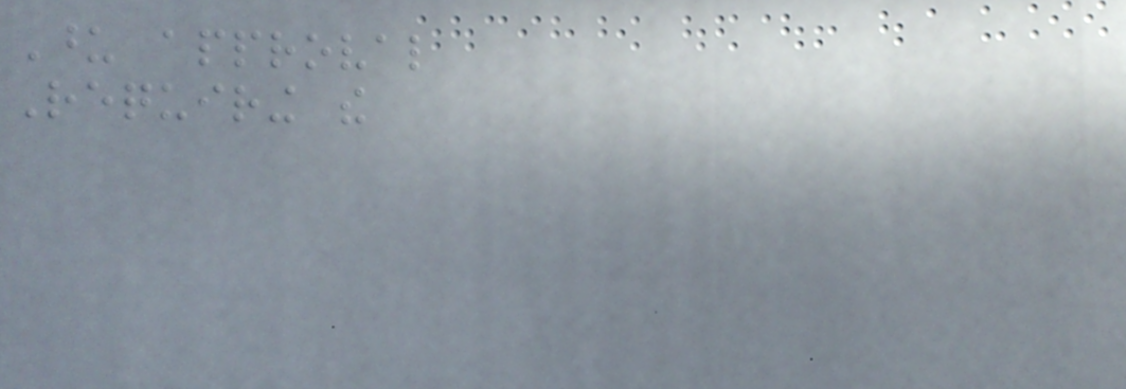Upon approval
Requiring the
